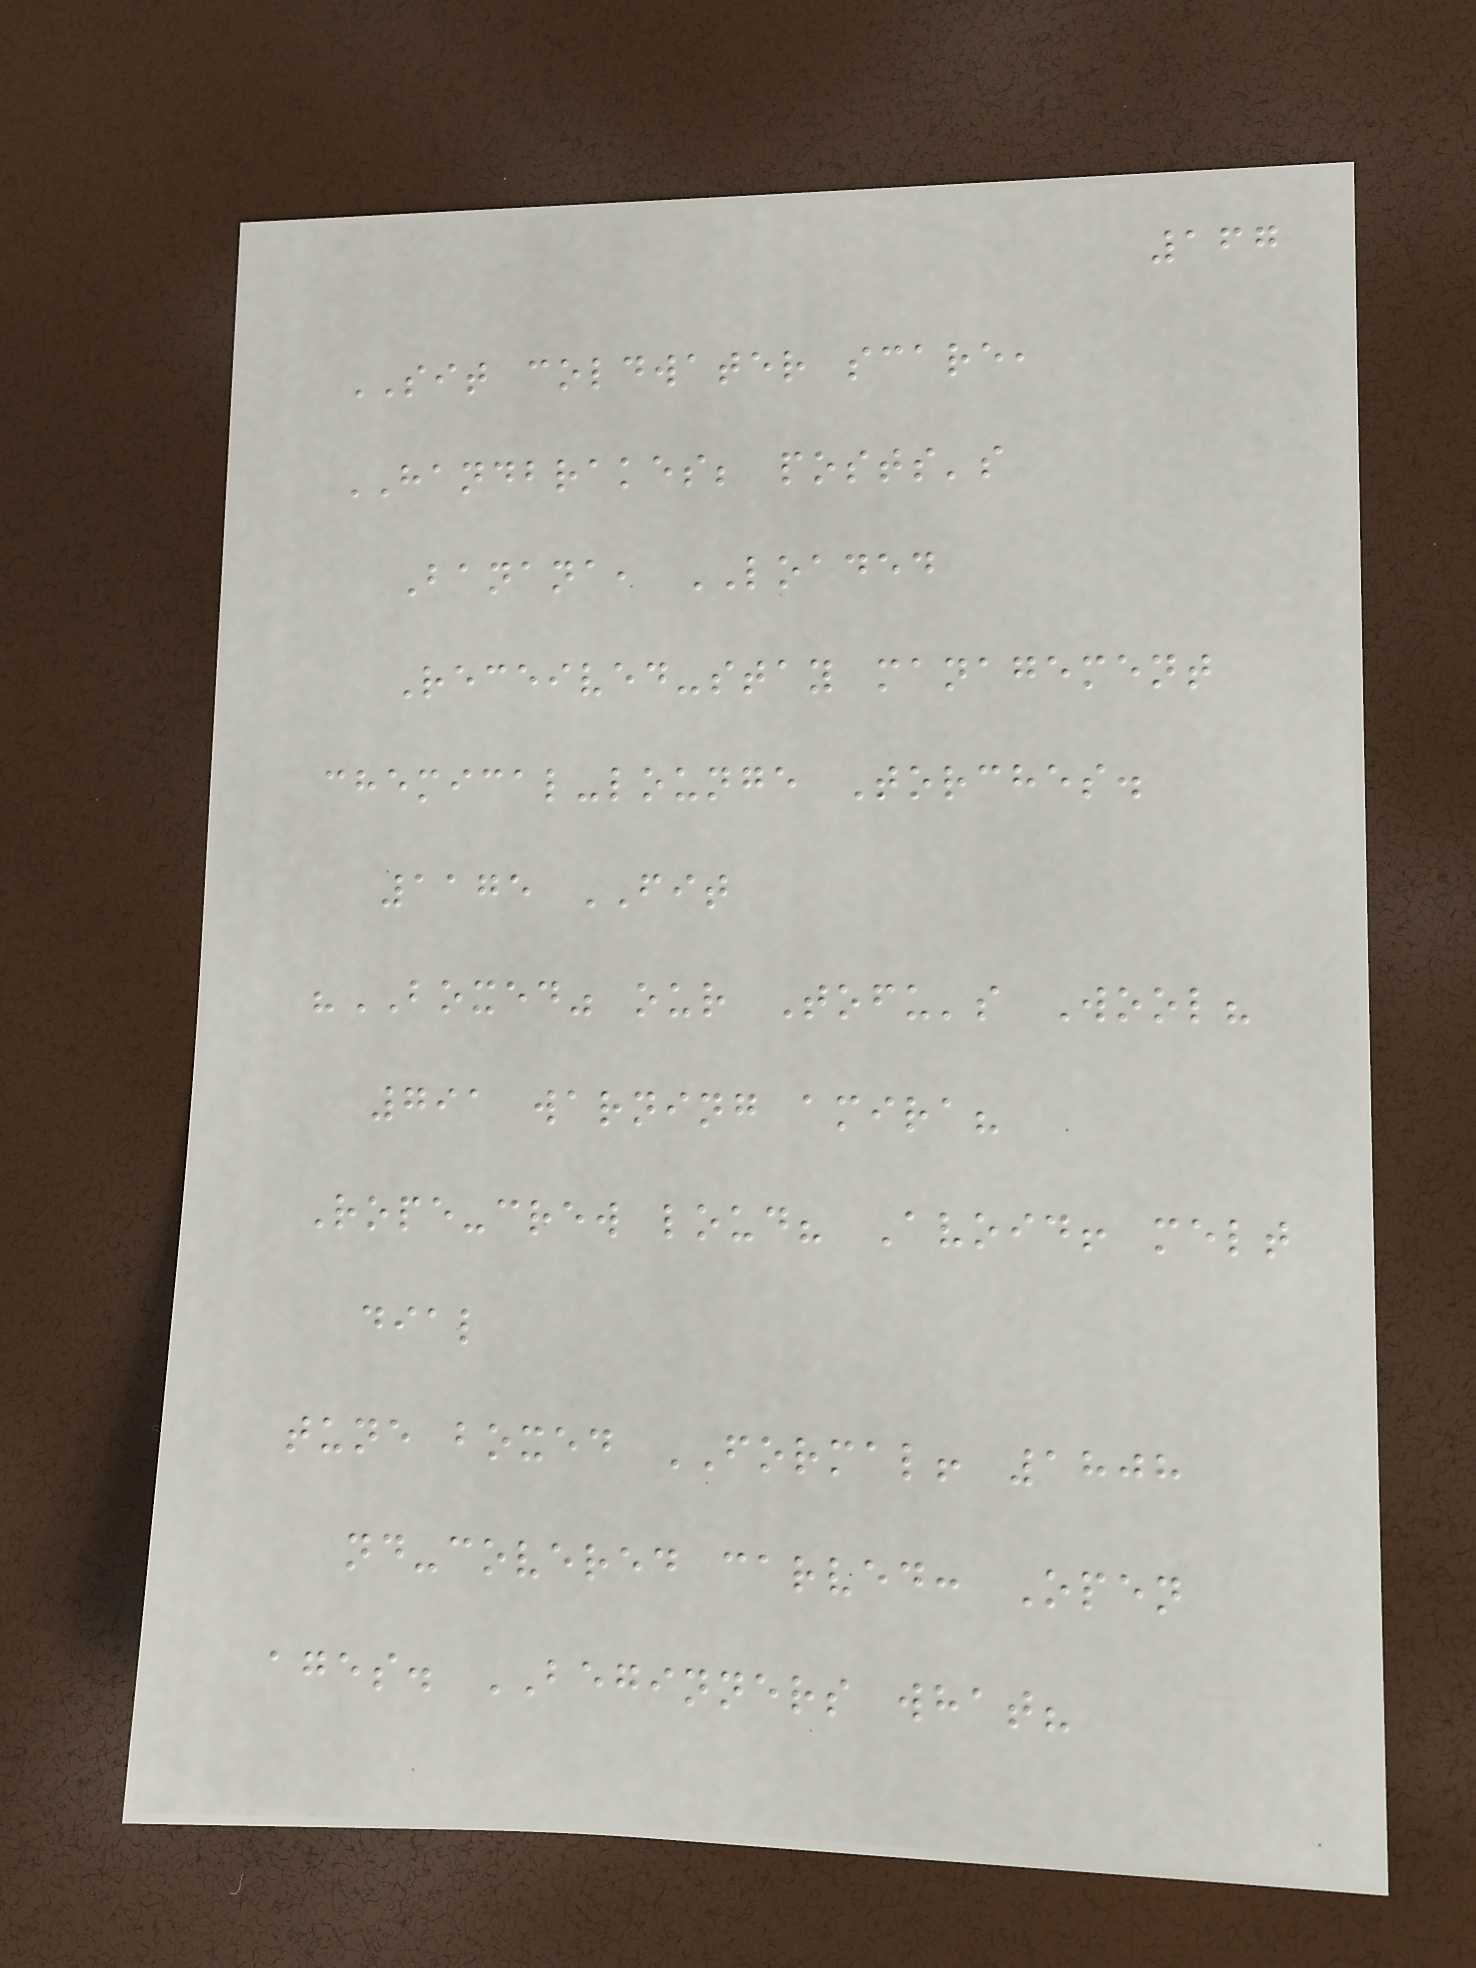167
SIT coldwater scare,
HANDBRAKES; posts's
Banana, LOADED
Received-stay management
chemical-lounge Torches.
1175 FIT
"BOXED" our Tofu's Wool?
791 warning amira?
Rope-crew loud? Avoid! melt
dial
tune boxed FORMAL! 1808
nd-covered carved: Open
ages. BEGINNERS what?
